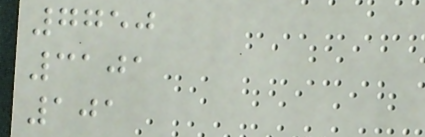7750
3101
101
